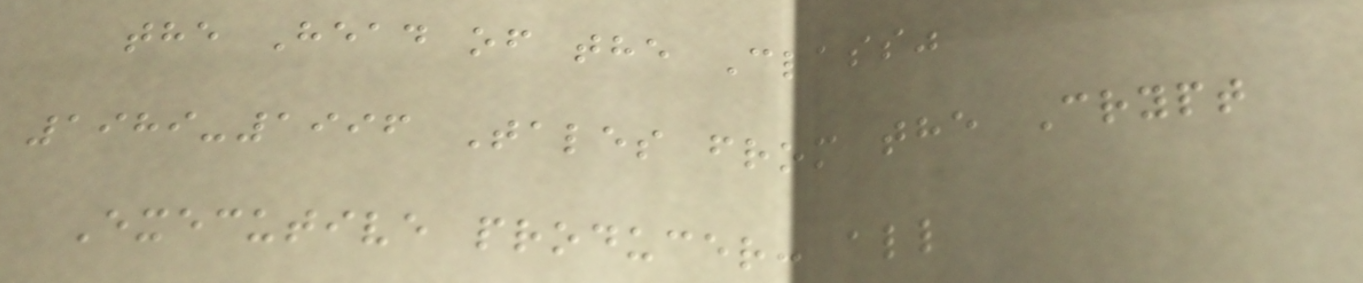the Head of the Class"
1989-1996 Tales from the Crypt
Executive producer: all
